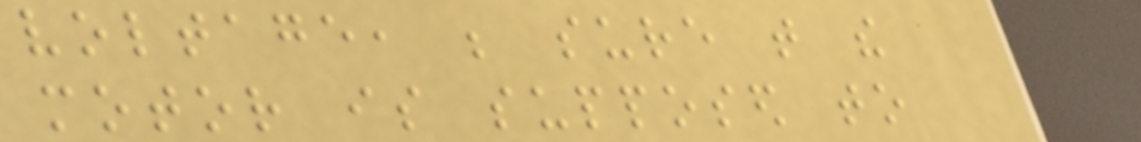voltage, be sure that the
motor is supposed to
